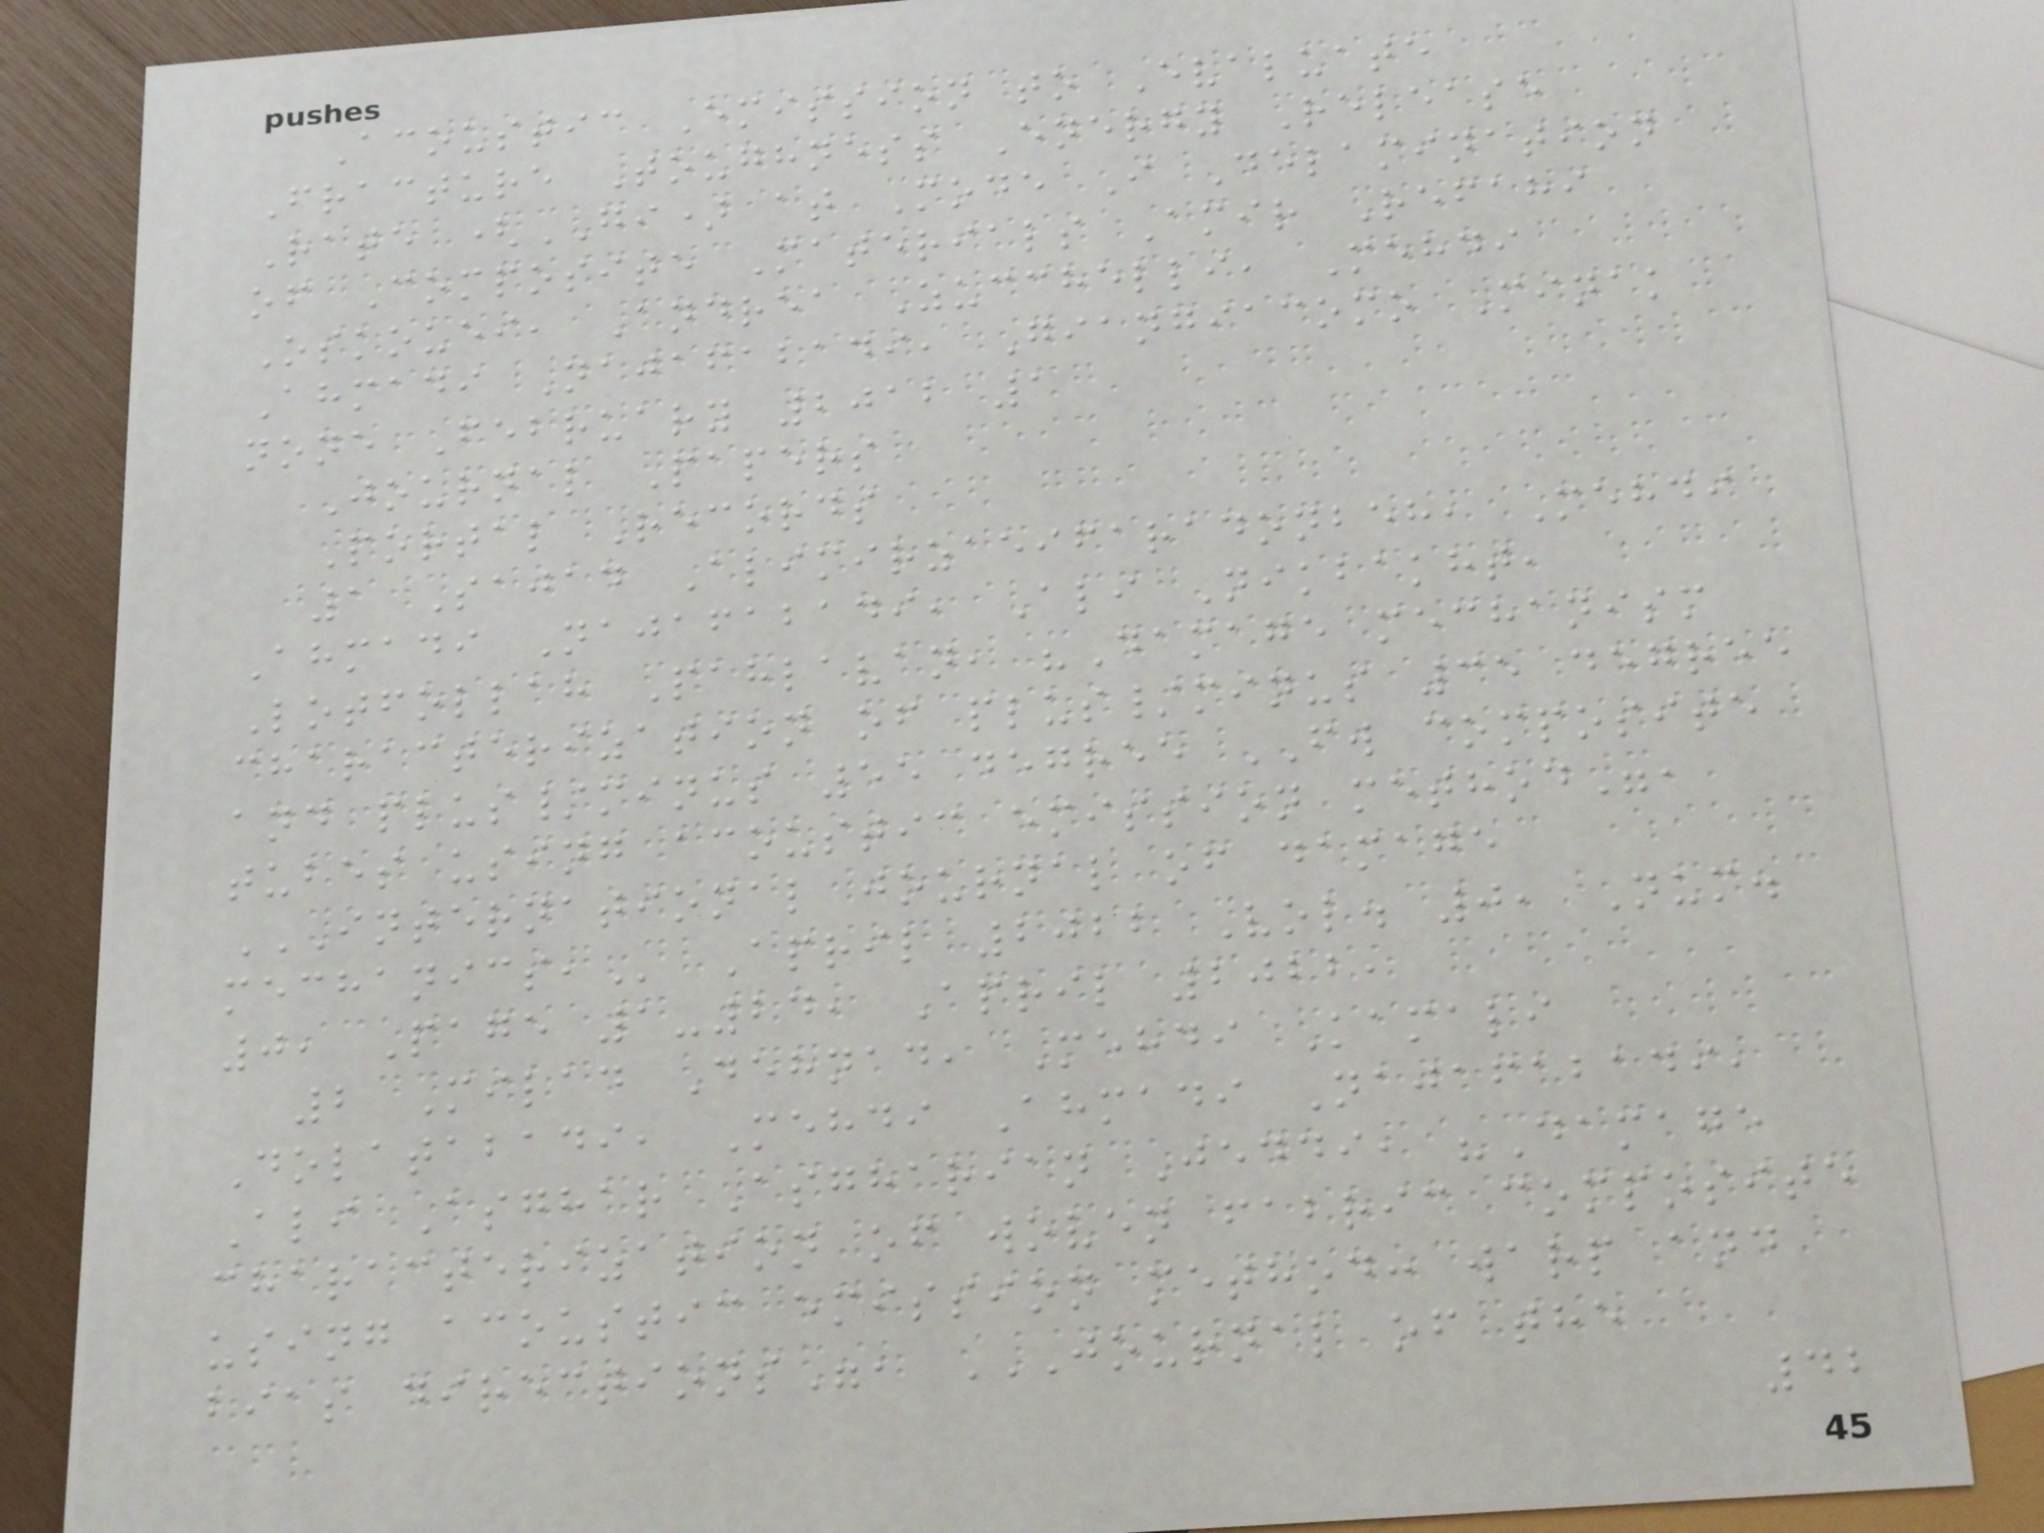Acoustic Emission to Evaluate
Fracture Toughness Energy Release
Rate (GI) at Mode I Delamination
of Composite Materials Amir Refahi
Oskouei, Andrea Zucchelli, Mehdi
Ahmadi Najafabadi, Giangiacomo Minak
none February 2012 1
Journal Papers
Portal Records
1 Sajad Alimirzaeifaradonbeh, Mehdi
Ahmadi Najafabadi, Ali Nikbakht,
Lotfollah Pahlavan, "Damage mechanism
characterization of plus/minus 35 degree
and plus/minus 55 degree FW composite
tubes using acoustic emission method",
INTERNATIONAL JOURNAL OF DAMAGE
MECHANICS, April 2022 Vol. 0, Num.
0, Page 1-24, April 2022,
2 Milad Dehnad, Mehdi Kamali
Dolatabadi, Mehdi Ahmadi Najafabadi,
Ali Asghar Asgharian Jeddi, "Damage
characterization of woven fabric composite
using acoustic emission method: warp and
bias directions", JOURNAL OF THE
42
